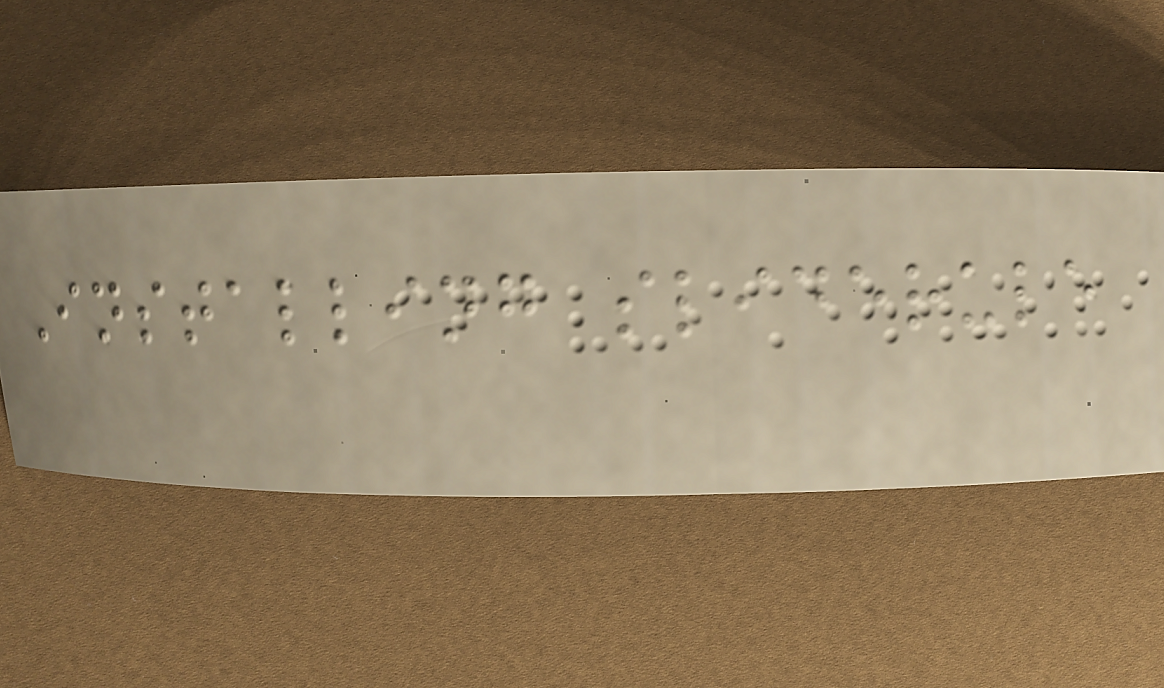Installing sliderule
